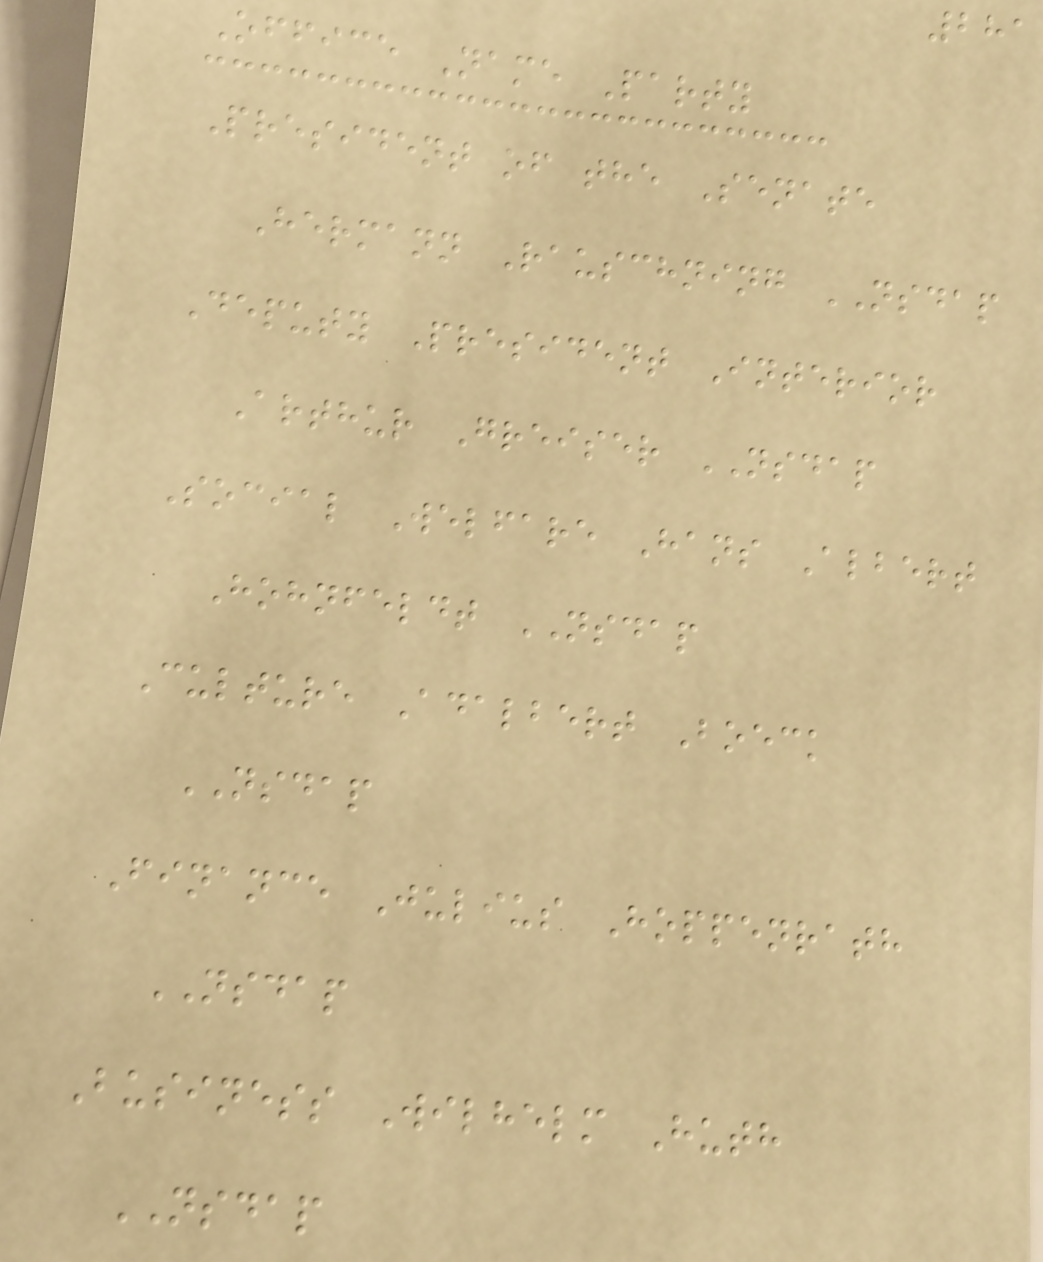281
Office Name Party
President of the Senate
Hermann Rauschning NSDAP
Deputy President Interior
Arthur Greiser NSDAP
Social Welfare Hans Albert
Hohnfeldt NSDAP
Culture Adalbert Boeck
NSDAP
Finance Julius Hoppenrath
NSDAP
Business Wilhelm Huth
NSDAP
